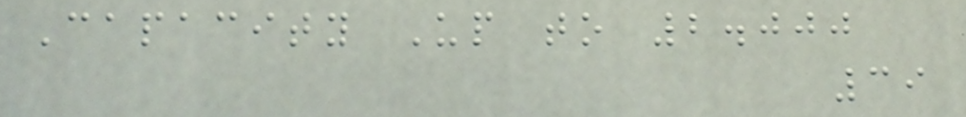Capacity Up to 2.000
39
